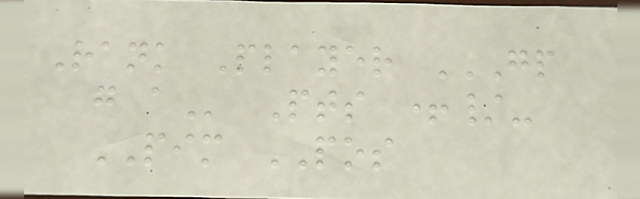Rank Player GP
G A Pts +/-
PIM POS
